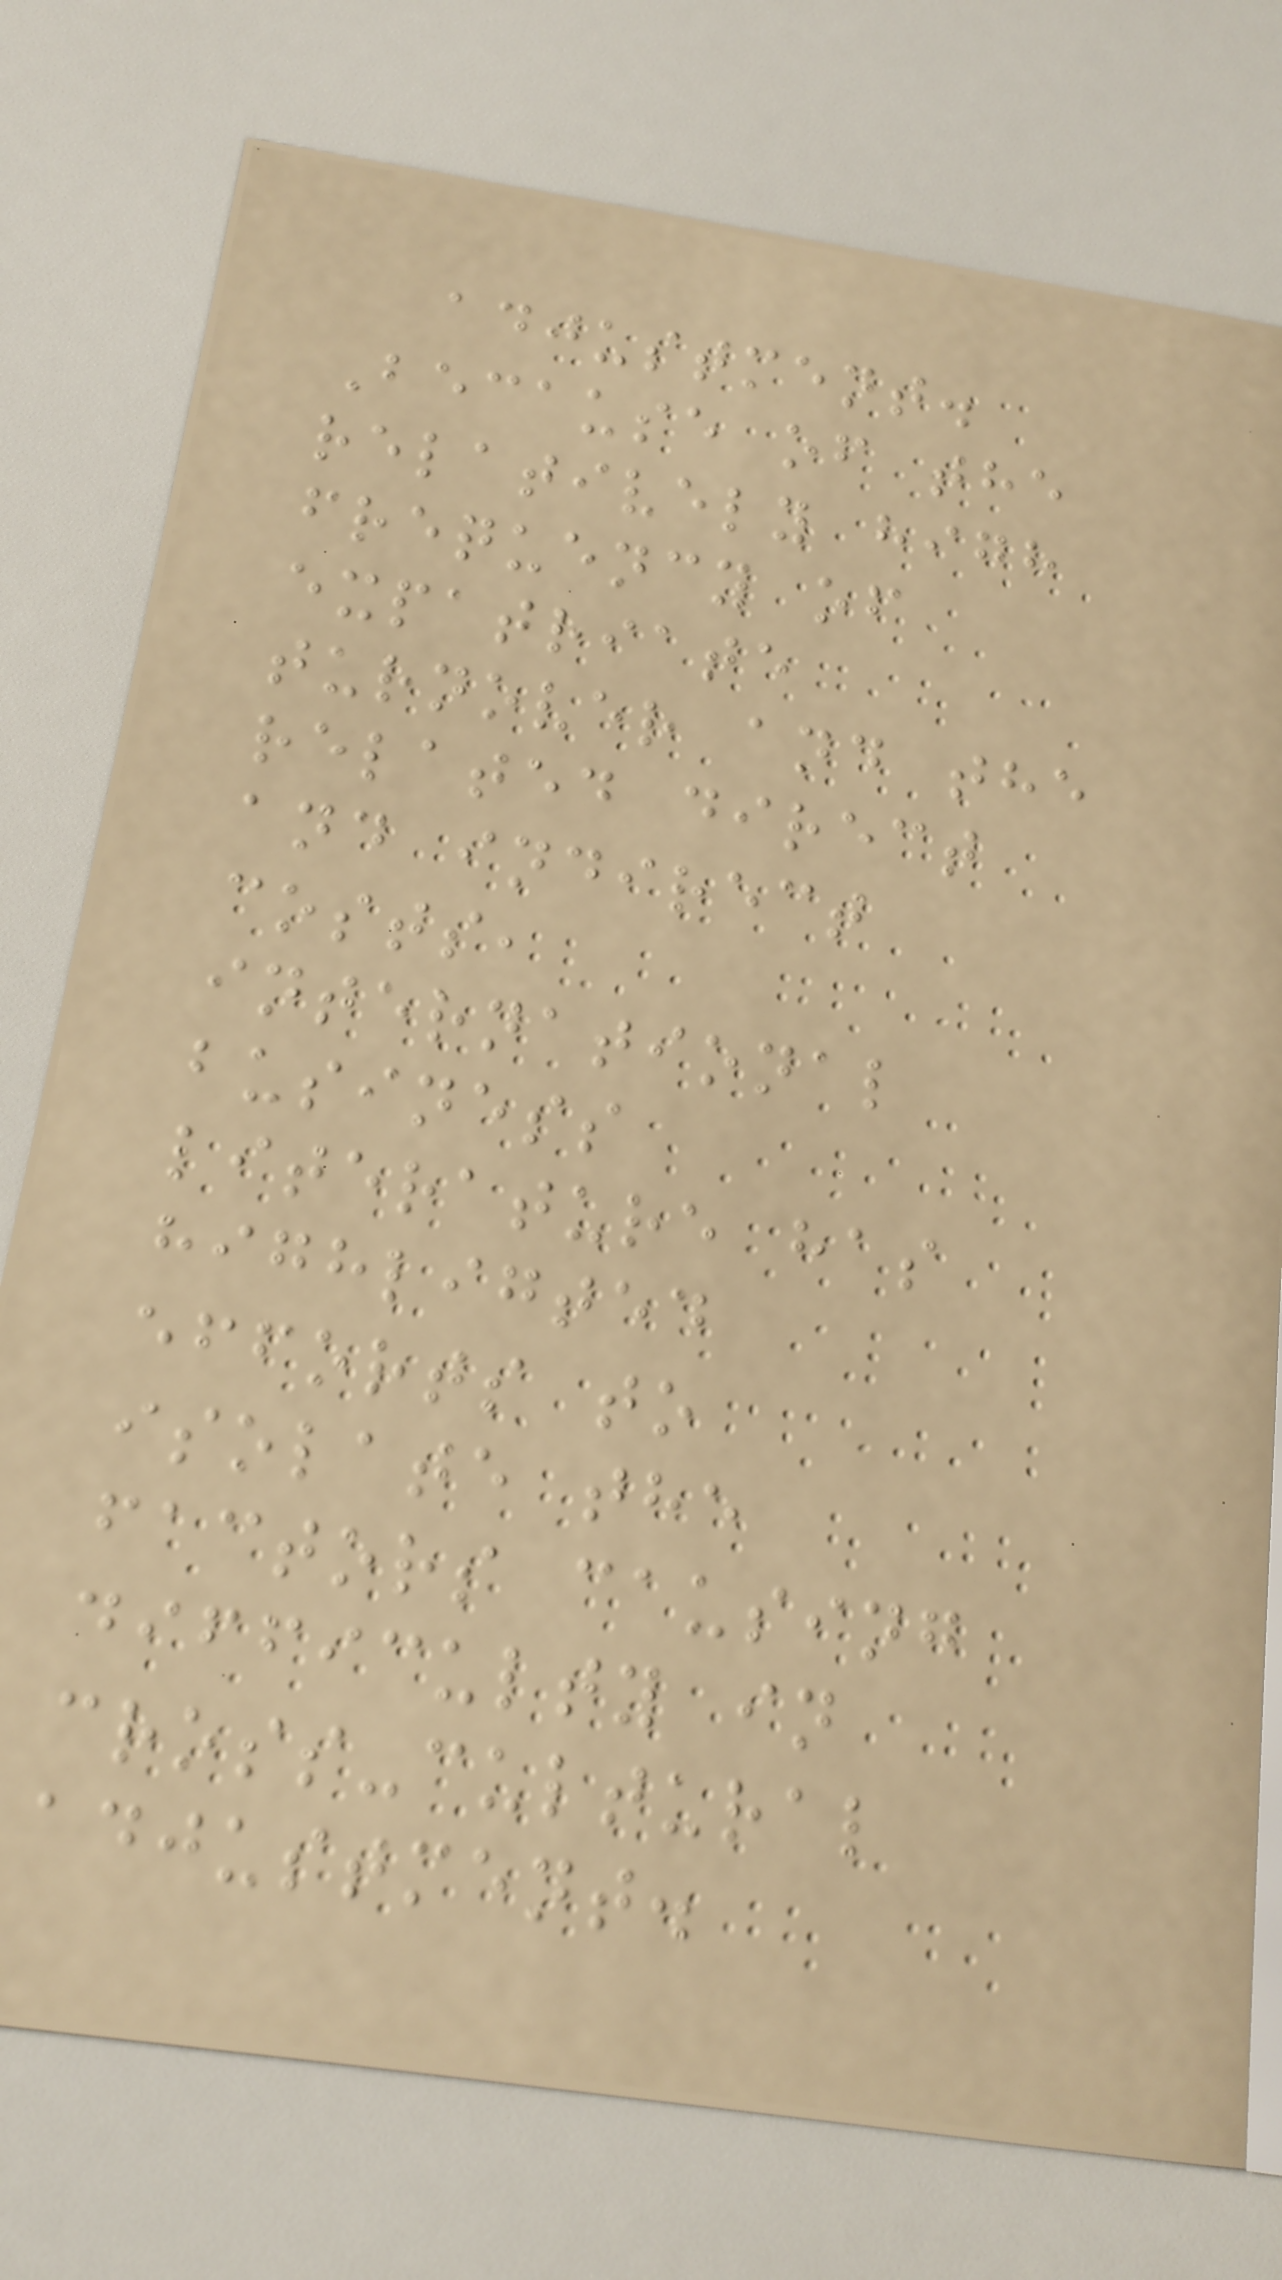adjustment.
Because of the
relatively high
frequency of
expatriate
turnover and the
related direct
and indirect
costs,
international
business
literature has
highligted
efforts to
isolate the
factors causing
difficulty in
cross-cultural
adjustment.
